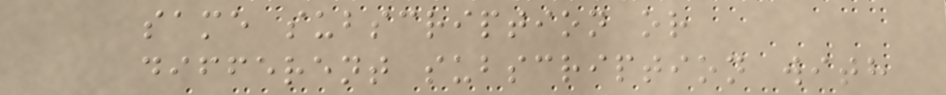same subscription or
different subscription with
